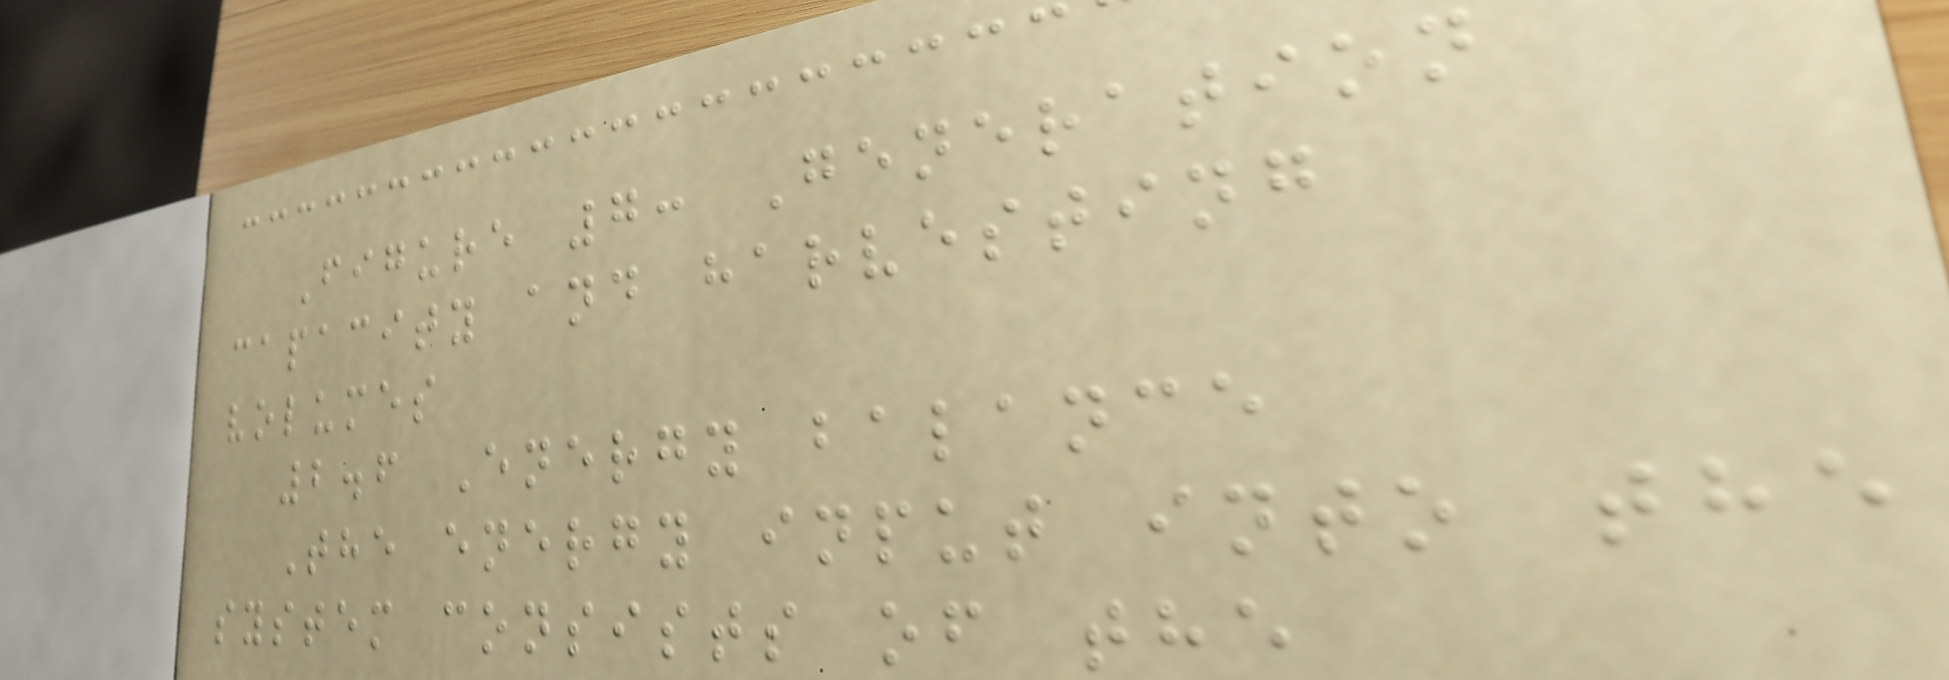Figure 7: Generation
capacity and harvesting
volumes
2.6 Energy balance
The energy input into the
system consists of the
